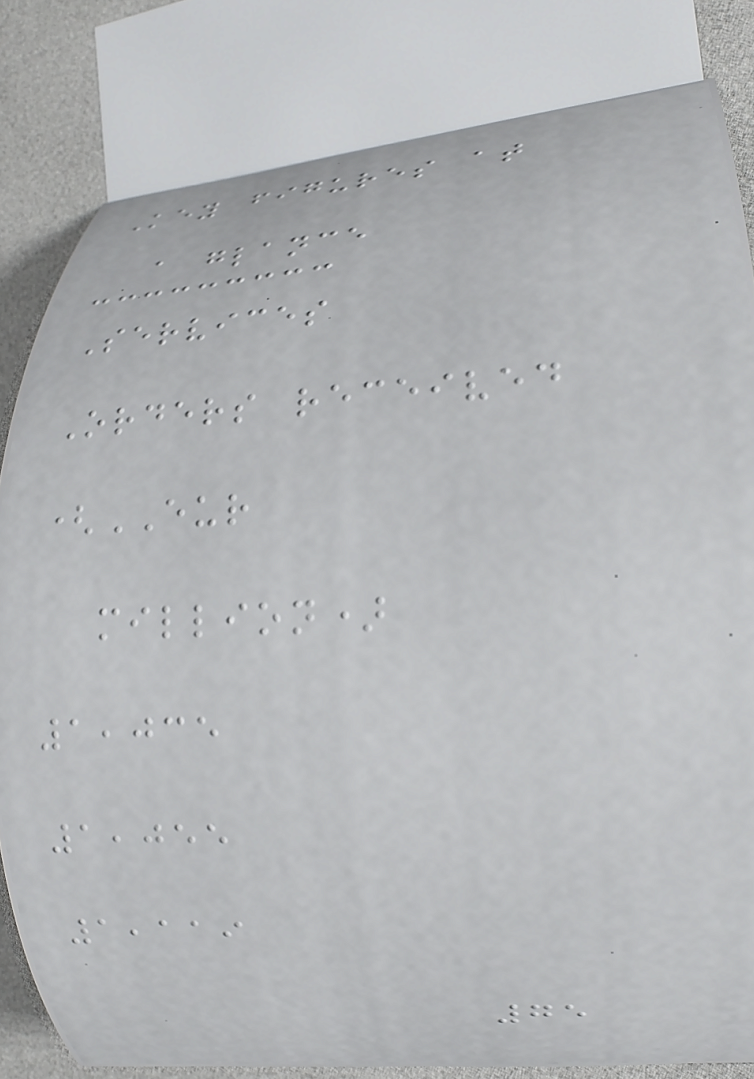Key figures at
a glance
Services
Orders received
(EUR
million)
1,035
1,055
1,119
75
